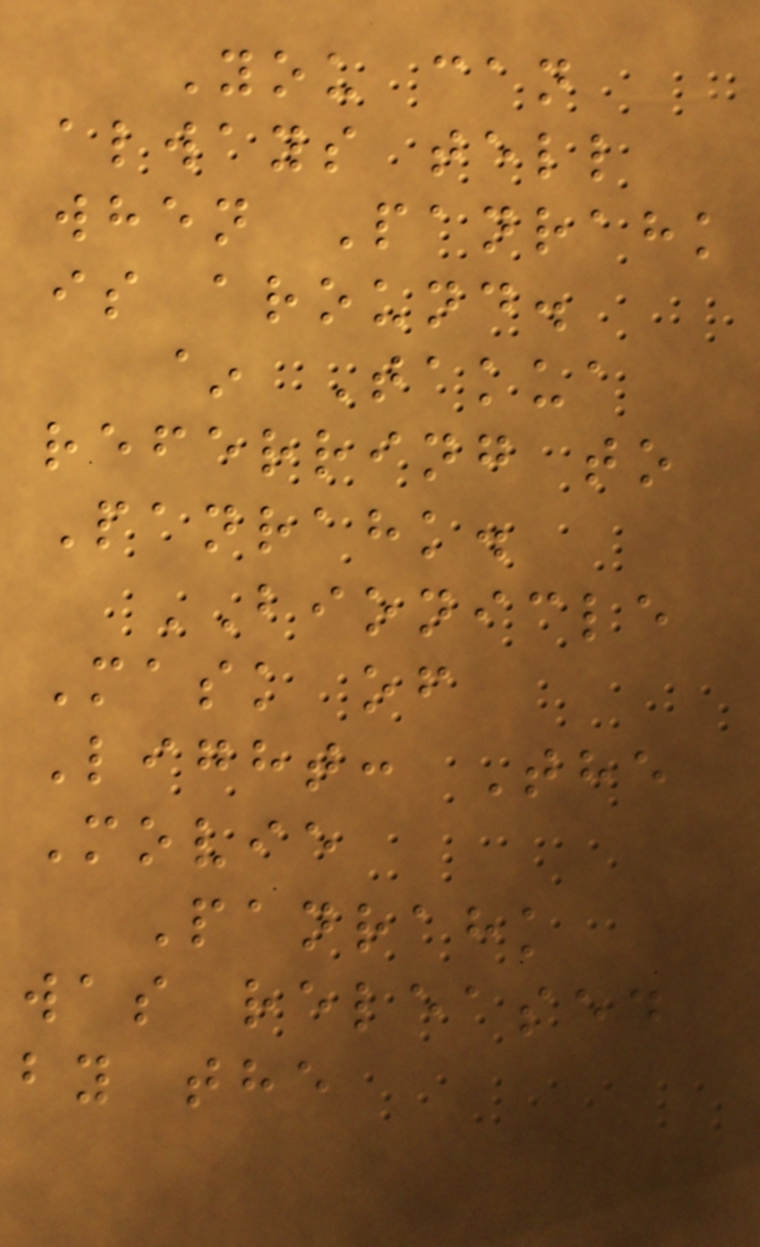You can
always tell
when Panrahk
is around.
~ Takua
referring to
Panrahk.
BIONICLE
Mask of
Light: The
Movie
Panrahk
was released
by the
